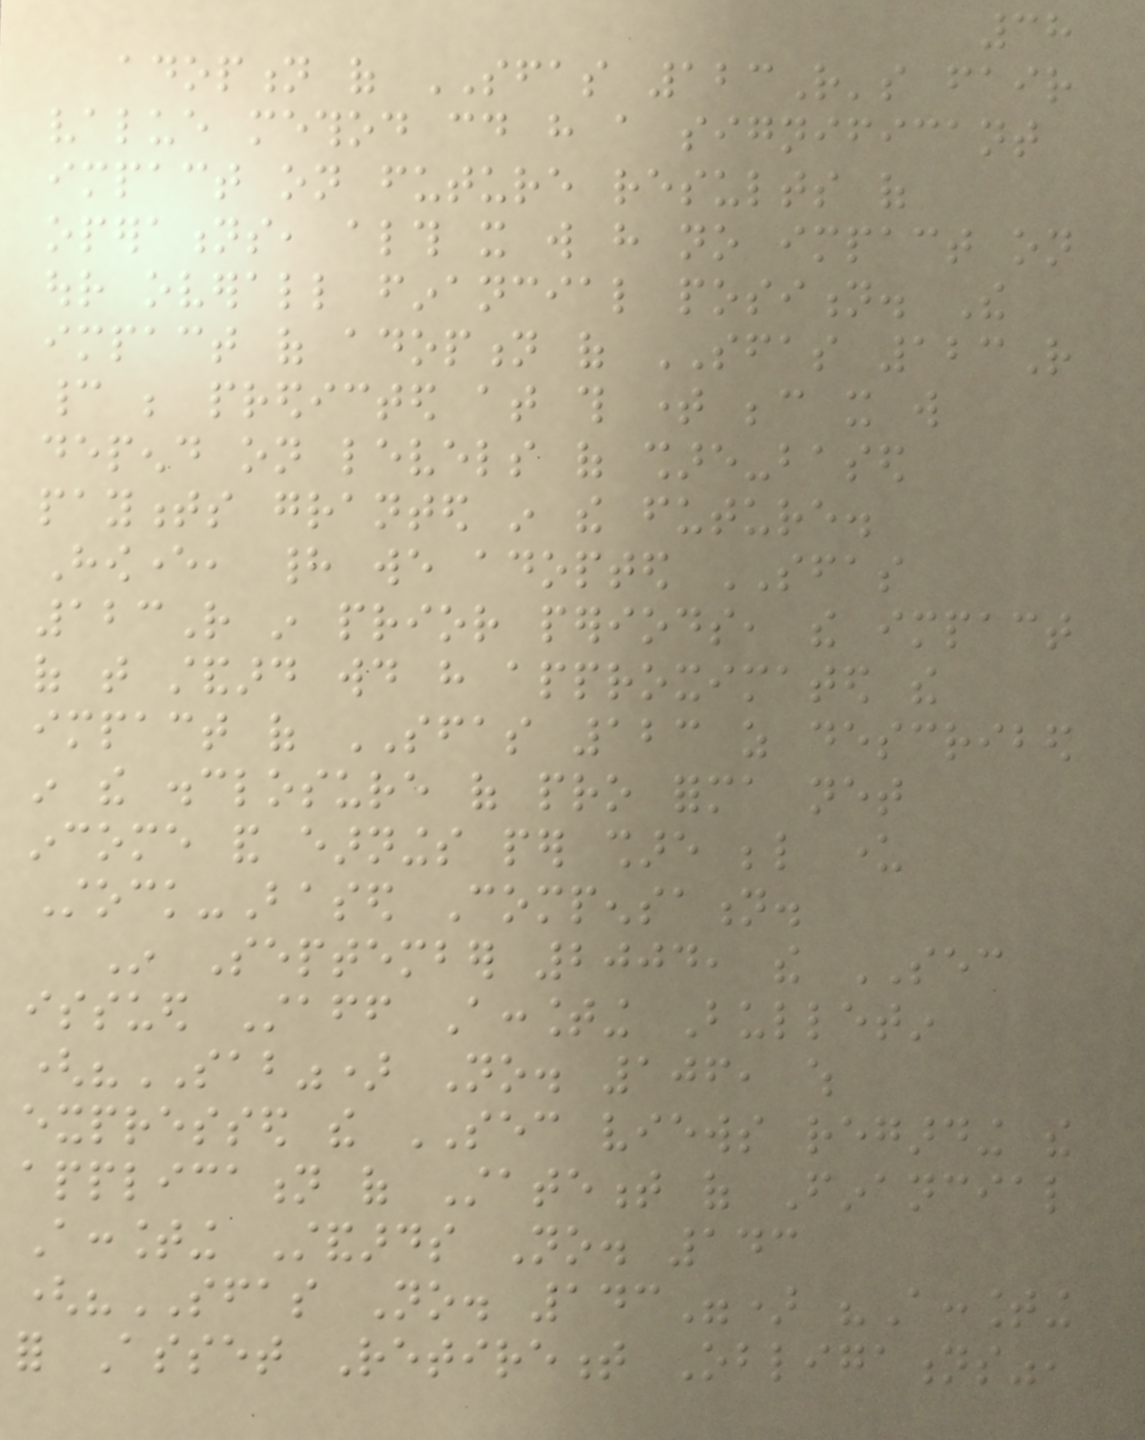38
adoption of SFAS 123R's fair
value method could have a significant
impact on future results of
operations, although it will have no impact on
our overall financial position. The
impact of adoption of SFAS 123R
cannot be predicted at this time because it will
depend on levels of share-based
payments granted in the future.
However, had we adopted SFAS
123R in prior periods, the impact
of that standard would have approximated the
impact of SFAS 123 as described
in the disclosure of pro forma net
income and earnings per share below under
Stock-Based Compensation.
In September 2004, the SEC
issued Staff Accounting Bulletin
("SAB") No. 106, which
expressed the SEC views regarding the
application of Statement of Financial
Accounting Standards No. 143
("SFAS No. 143") "Accounting
for Asset Retirement Obligations",
